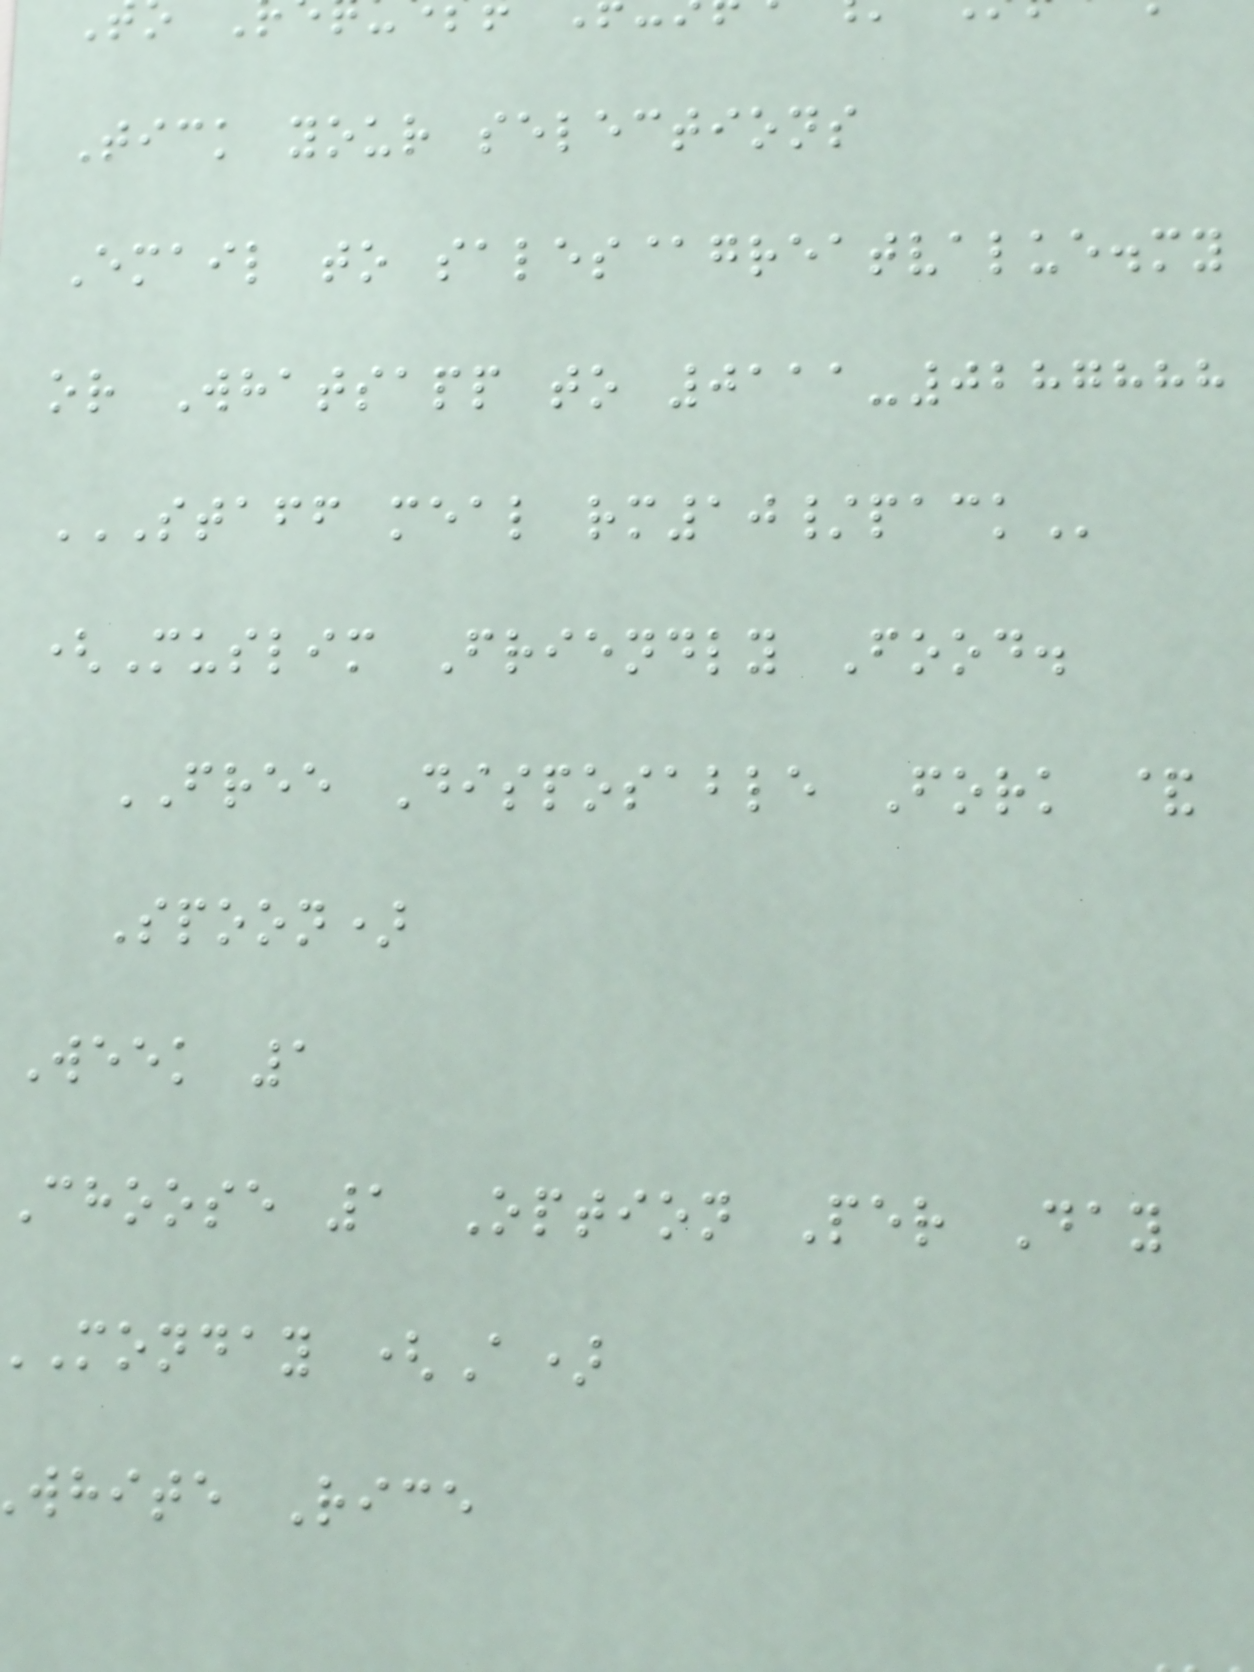Tick your selections
Email to sales@greatvalue.my
or Whatsapp to 0111-0287888
STAFF MEAL RM10/PACK
(Muslim Friendly Food.
FREE Disposable Fork &
Spoon)
Week 1
Choose 1 Option Per Day
monday (A)
white Rice
